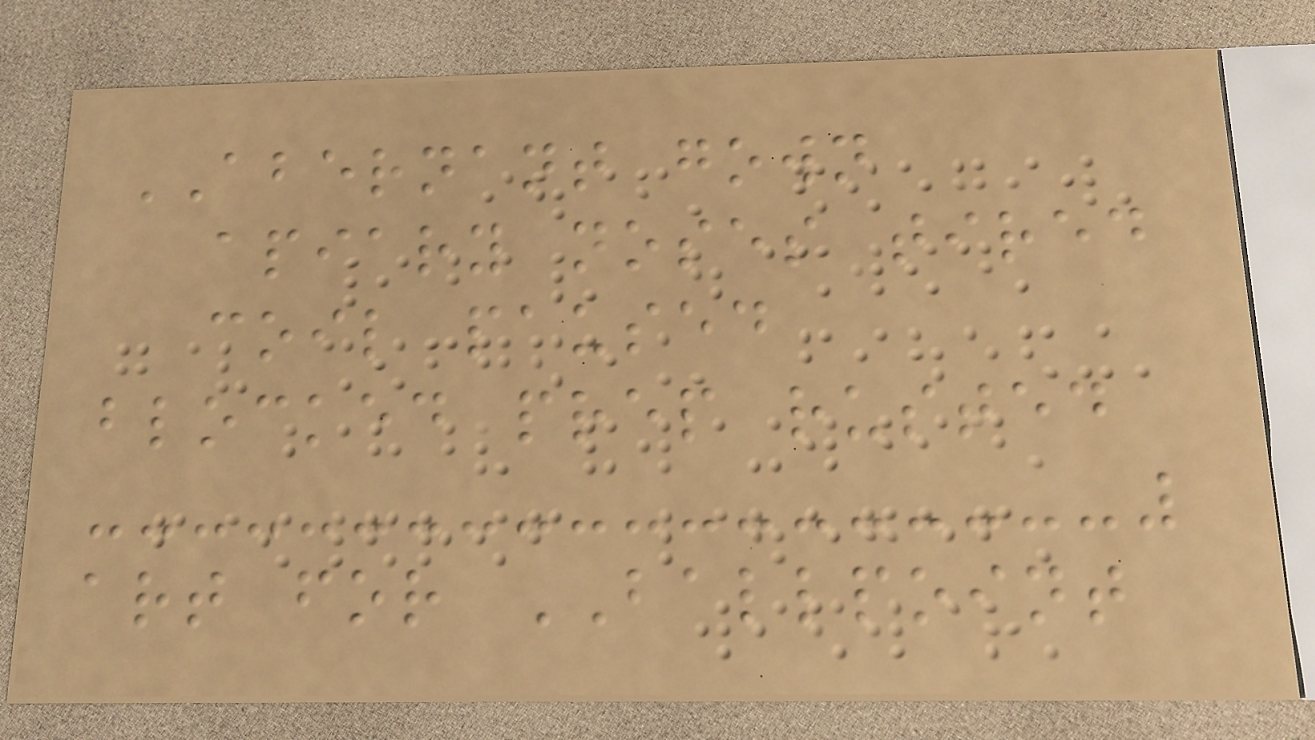ABERNANT gown
apiary noses tired
coil paused
blocked prep rusted
art for BALLPOINT
